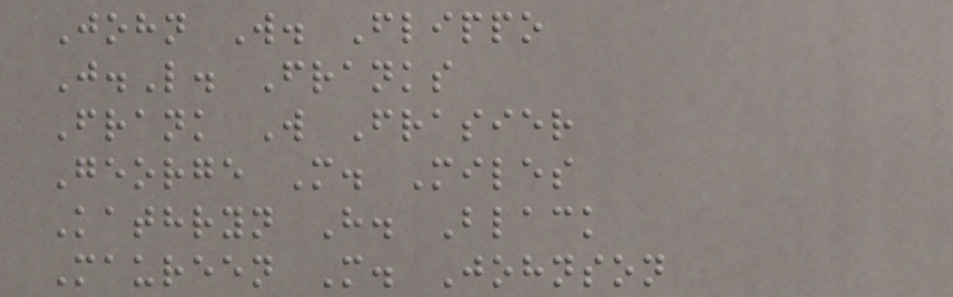John W. Flippo
J.L. Franks
Frank W Frasier
George M. Miles
Kathryn H. Black
Maureen M. Johnson
